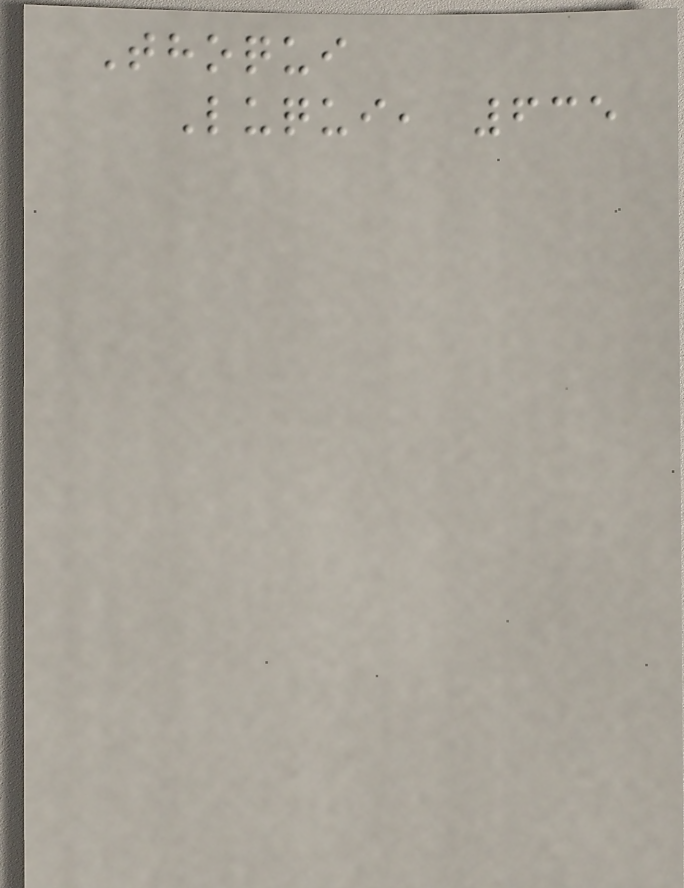Thoqui
Luqui, 635
